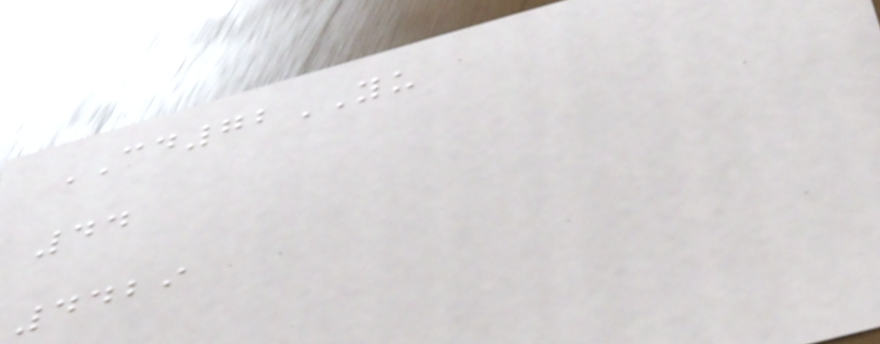CD72YU
44
4429
